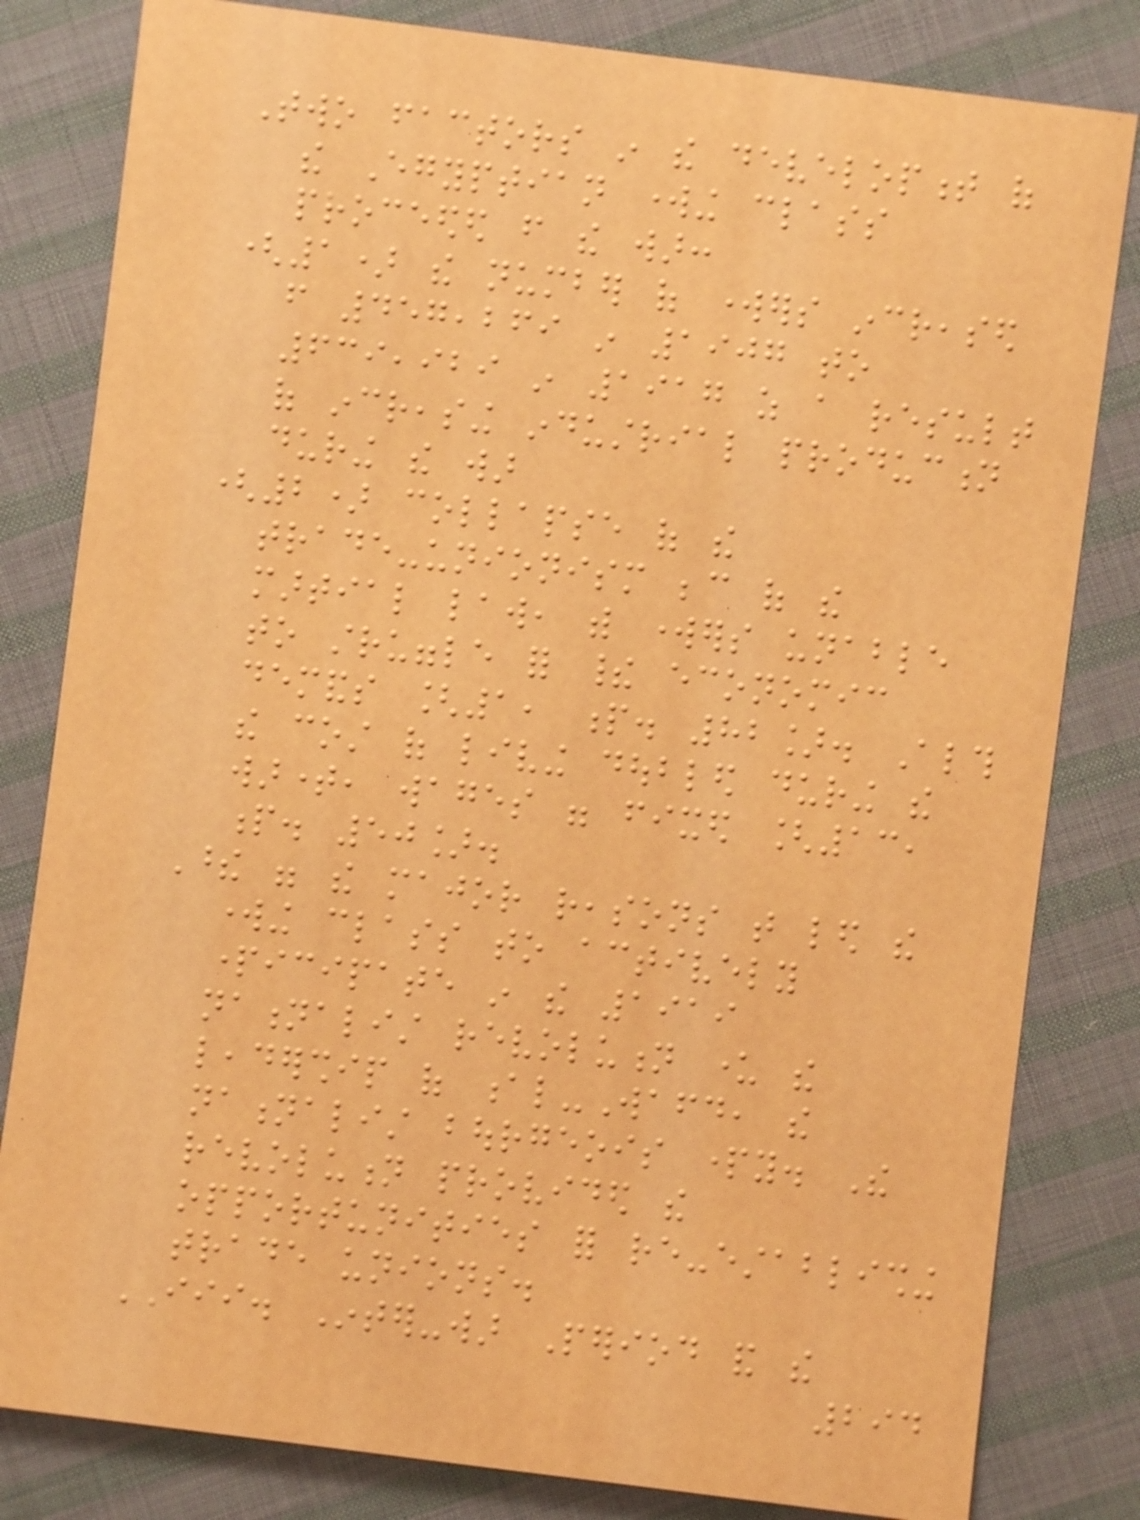Two factors in the development of
the Egyptian working class
proceeded from the war:
(1) the number of workers increased
from 457,269 in 1907 to
639,929 in 1917 as a result
of increasing industrial production
during the war
(2) collapse of the
trade-unionism because of the
martial law, with workers unable
to struggle for their economic
demands [1, p. 82]. Although
the cost of living doubled during the
wartime, wages were fixed [13,
p. 50].
These were the major reasons that led the
working class to actively
participate in the 1919
nationalist revolution under the
leadership of al-Wafd, the
nationalist bourgeois party. The
revolution provided the
opportunities for re-establishing
trade unions.
III. Inter-war Period and the
294
